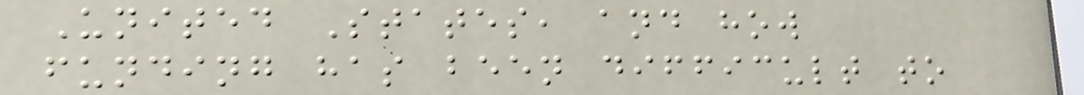United States, and how
funding has been difficult to
